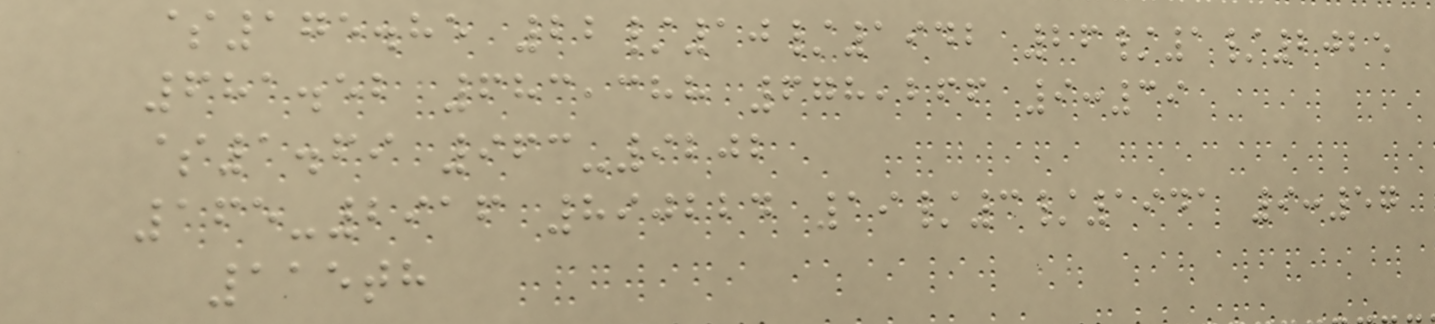$175.85 22/10/1942 26/1/2025
681.52 683,388 678,266 9:39
$1.69 963-9202
165-2916 890224 19/3/1941 9:57
115th
